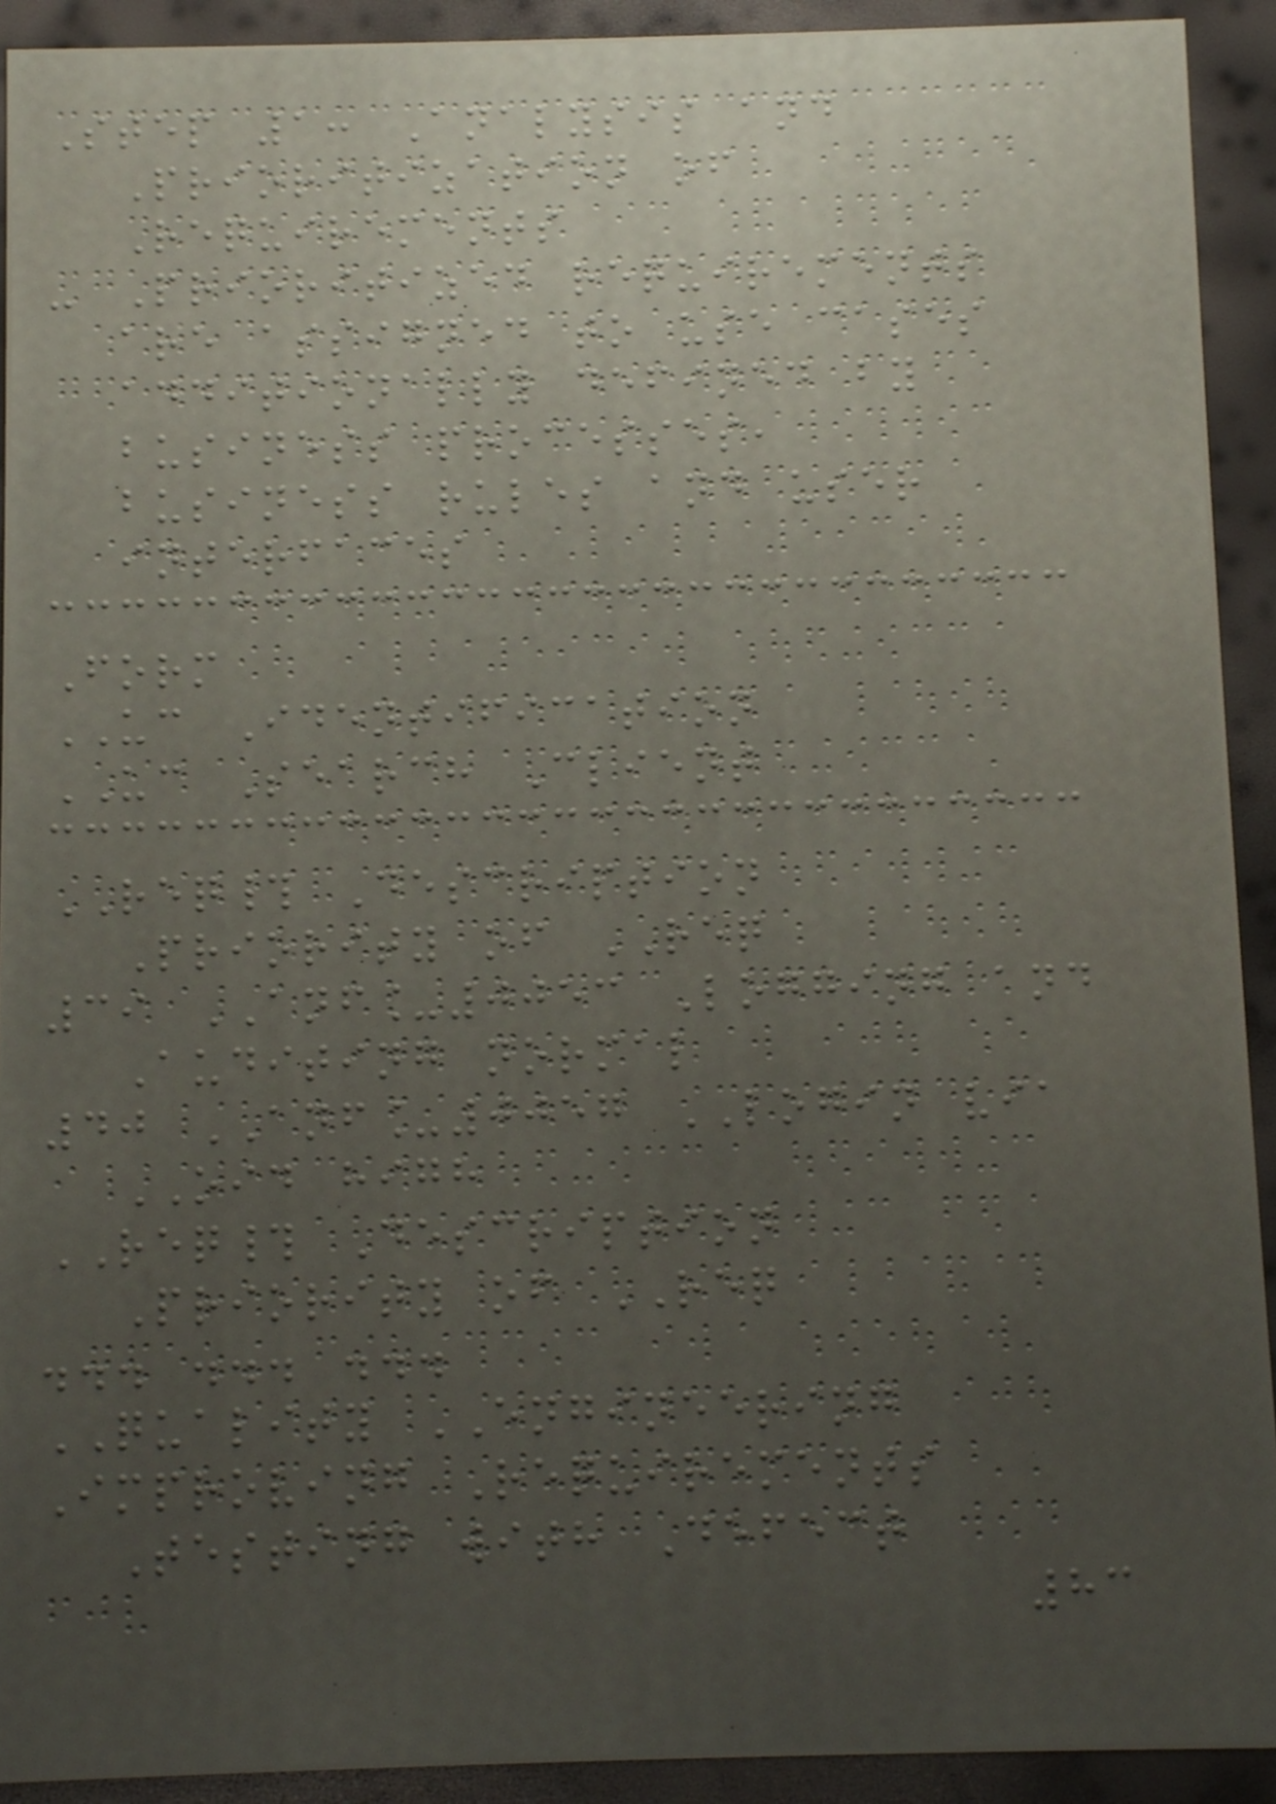Step 1: Analysis and
Prioritization of
Requirements
- Prioritized requirements
are assigned to use cases
additionally defined by
business processes,
business rules and user
interfaces
Form
UC Identification
UC Search Client
REQ# Description
Priority of REQ
39 ANF_0053 Logging and
Auditing normal
40 ANF_0057 LOGIN via
OID high
REQ# Description
Priority of REQ
... ... ...
QUALITY ENGINEERING
Improving Requirements
Testing with Defect
83
